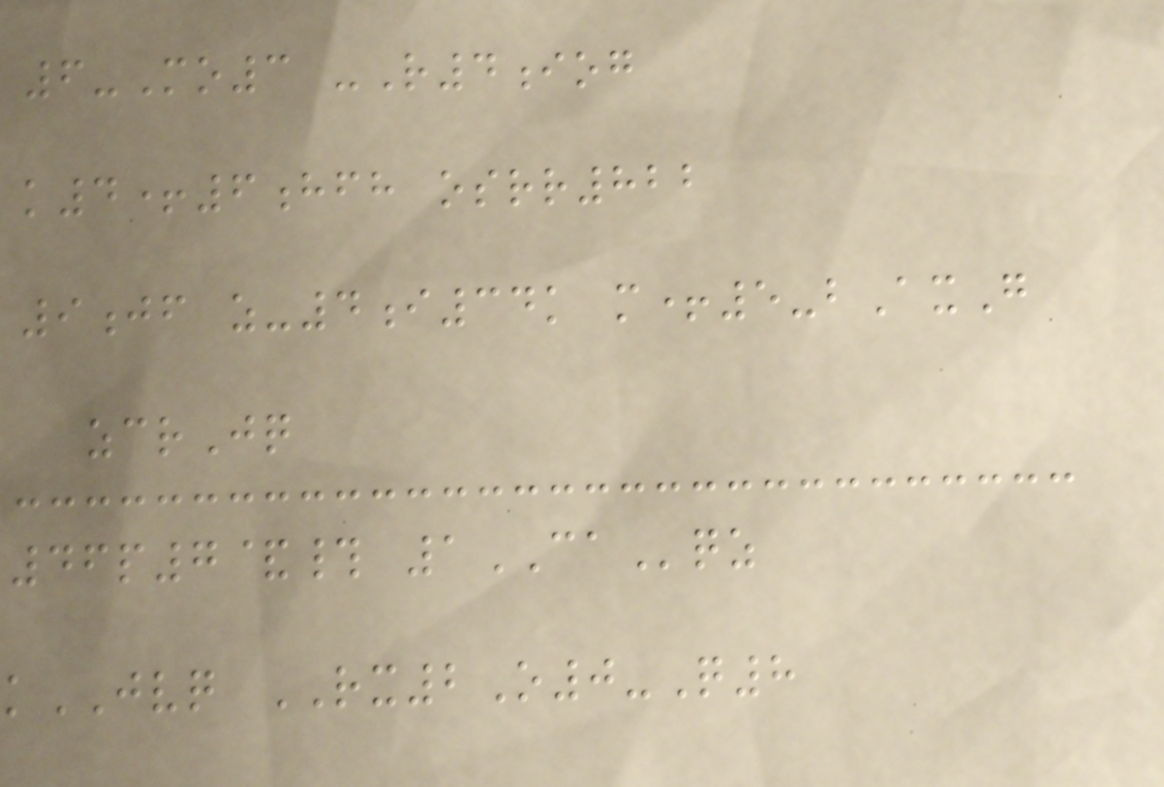6-Mo3 -R4iog
k4+6hfh osrr822
9jf z-4i34k m+5-bAxG
zcrJq
46p7&# 1CAqz
kJVQ RX2O0-Q8
